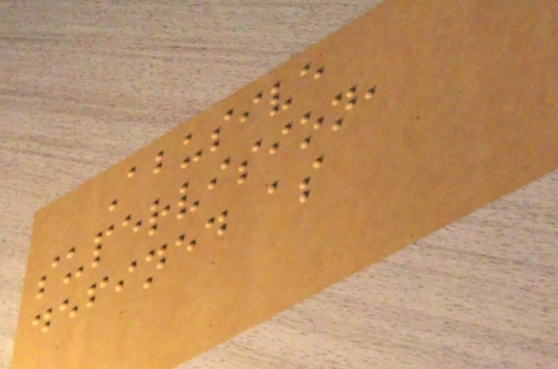Abusive
supervision,
defined as
